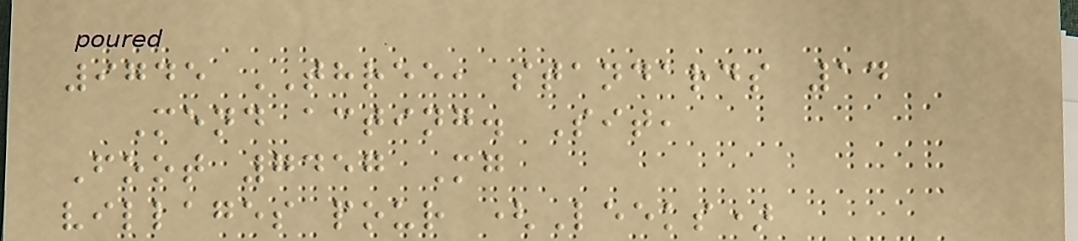9745 THREE, standards 14
Mend acting. Sit,
Foot 7457 Mg
villages pour (Leeks)
